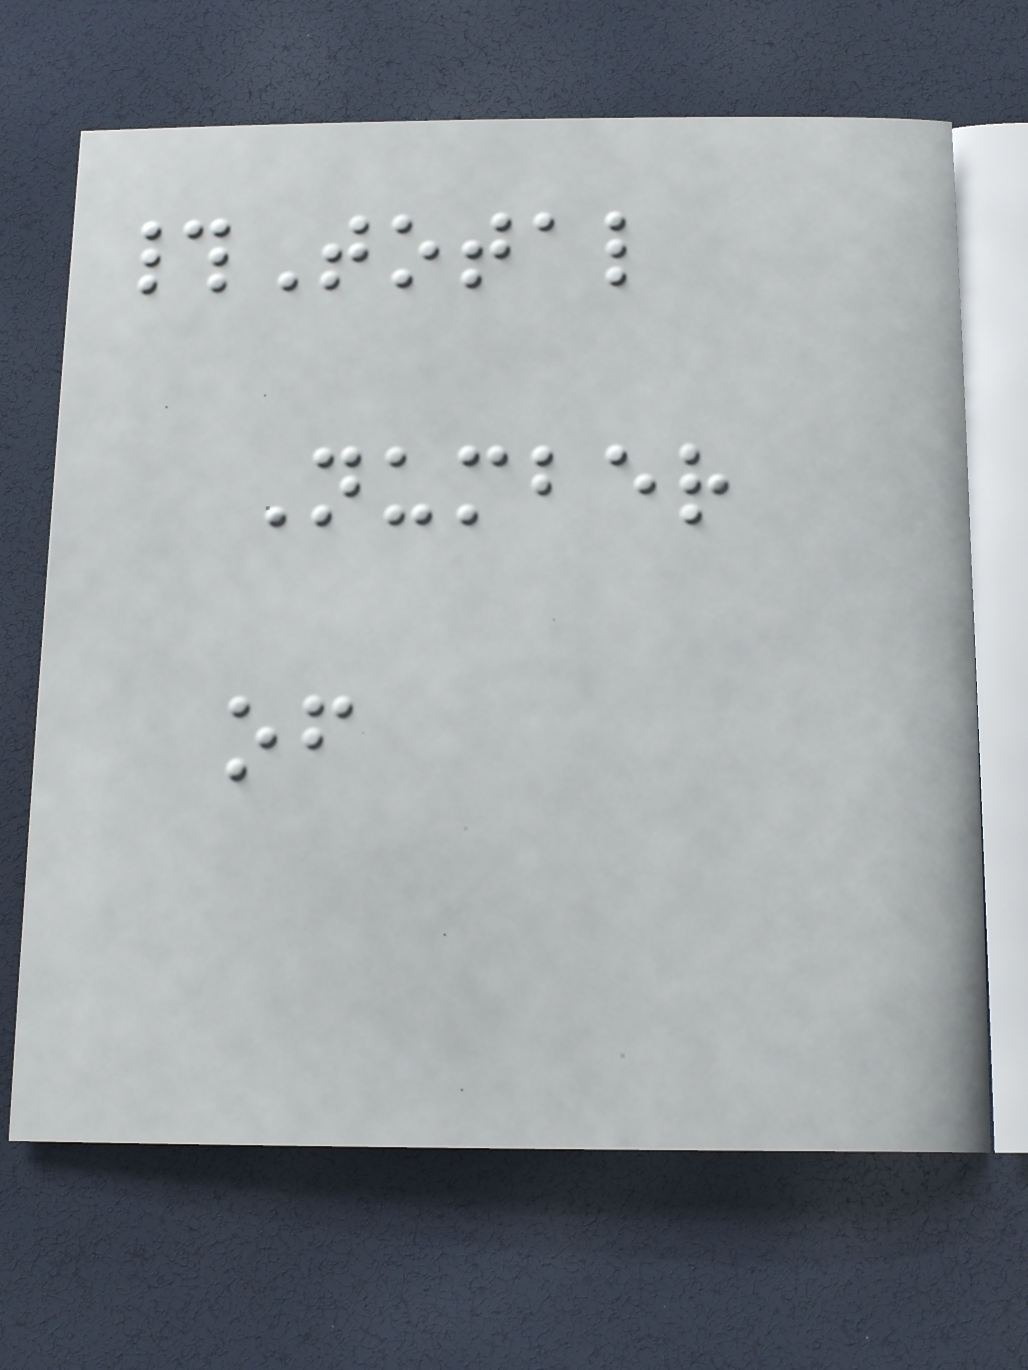#Total
Number
of
